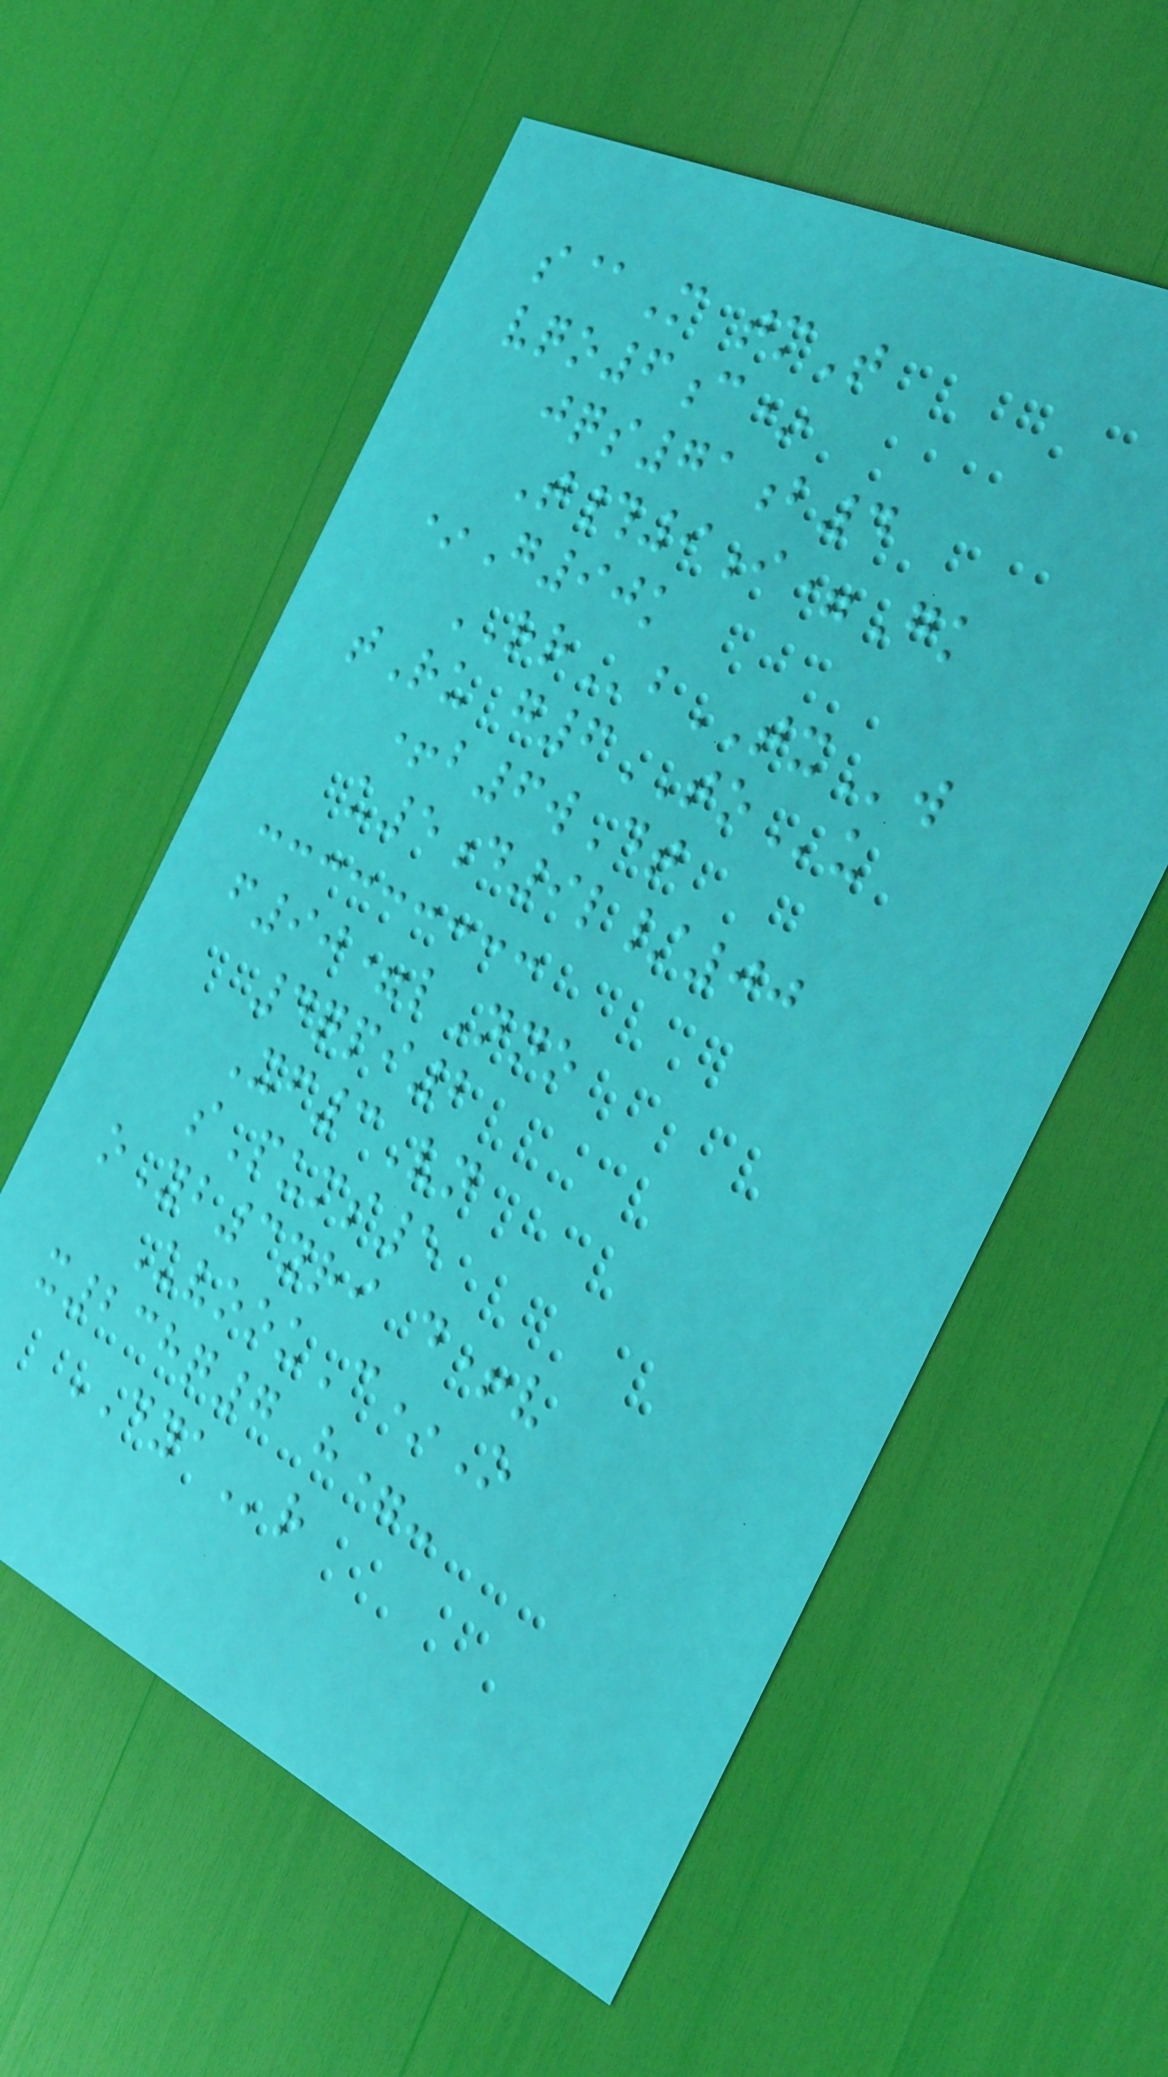s@M tmT
vqo6c*
jqs71b4
T#9i=Gk
*G90k
RRbTXw
tRu g6TOu
+b6wDt
u5d9l/00
f90=lNno
4qpi2
Xf3Vn
sPums5
oYb3yri d+v
UvoouC*O
x238q7 h=-
DYAr
